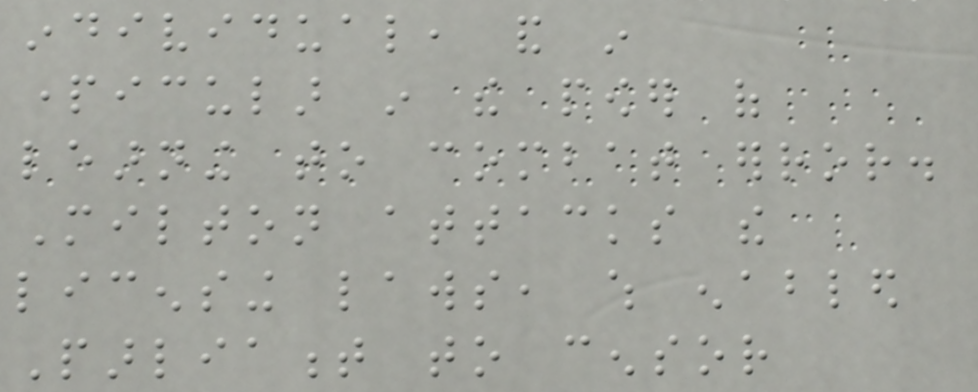individual, and in
particular in the power of
learning to combat error.
Milton attacks the
licensing laws, which enabled
Parliament to censor
